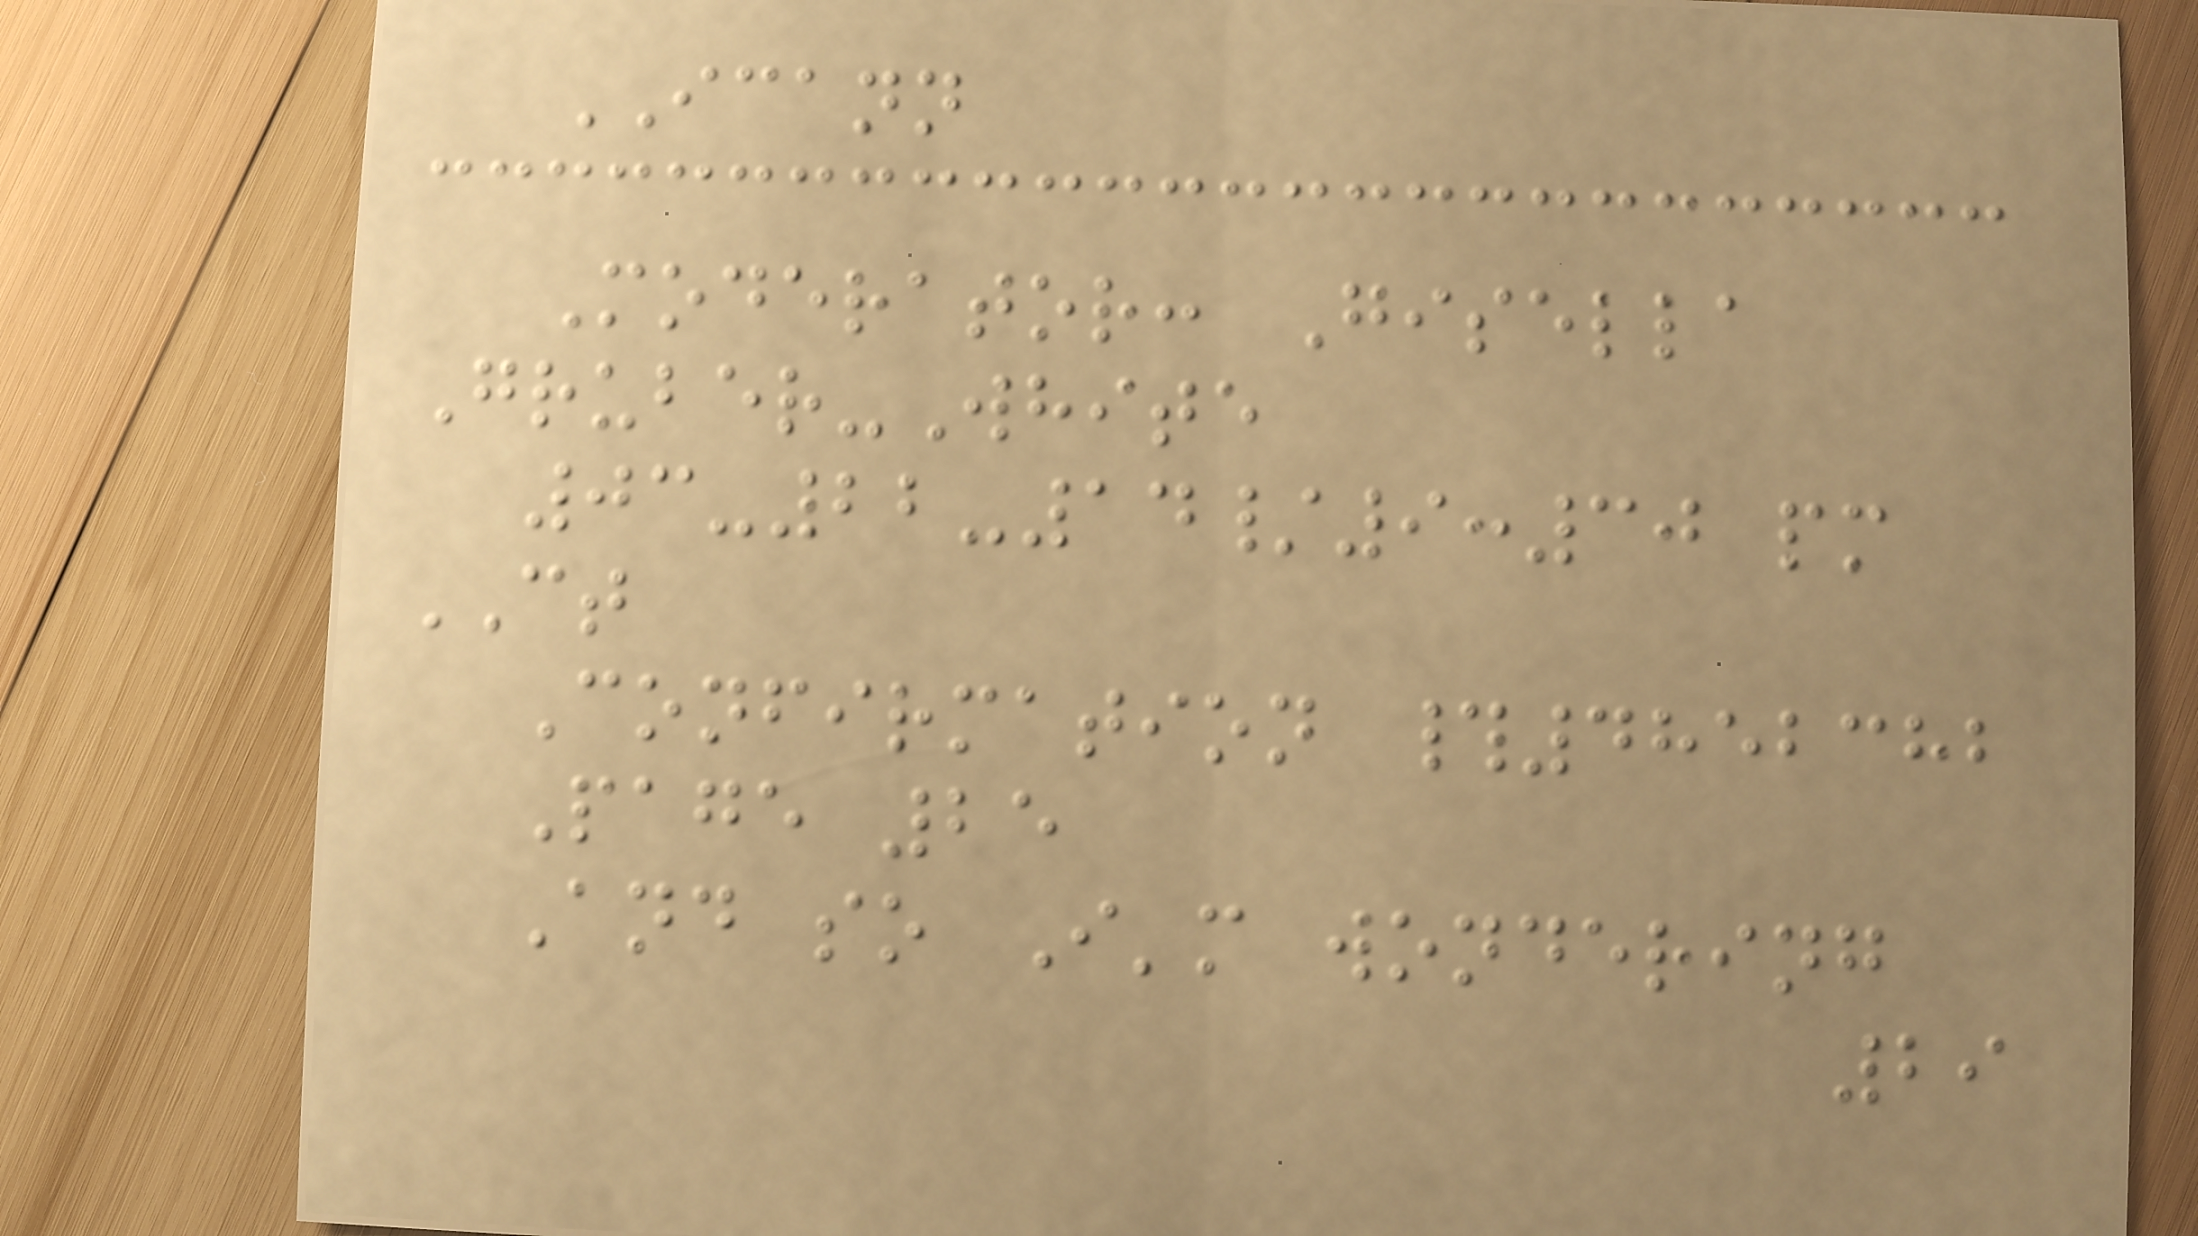ICANN
Moderator: Gisella
Gruber-White
03-22-14/9:30 pm
CT
Confirmation #4852382
Page 25
And so I'm wondering
29
